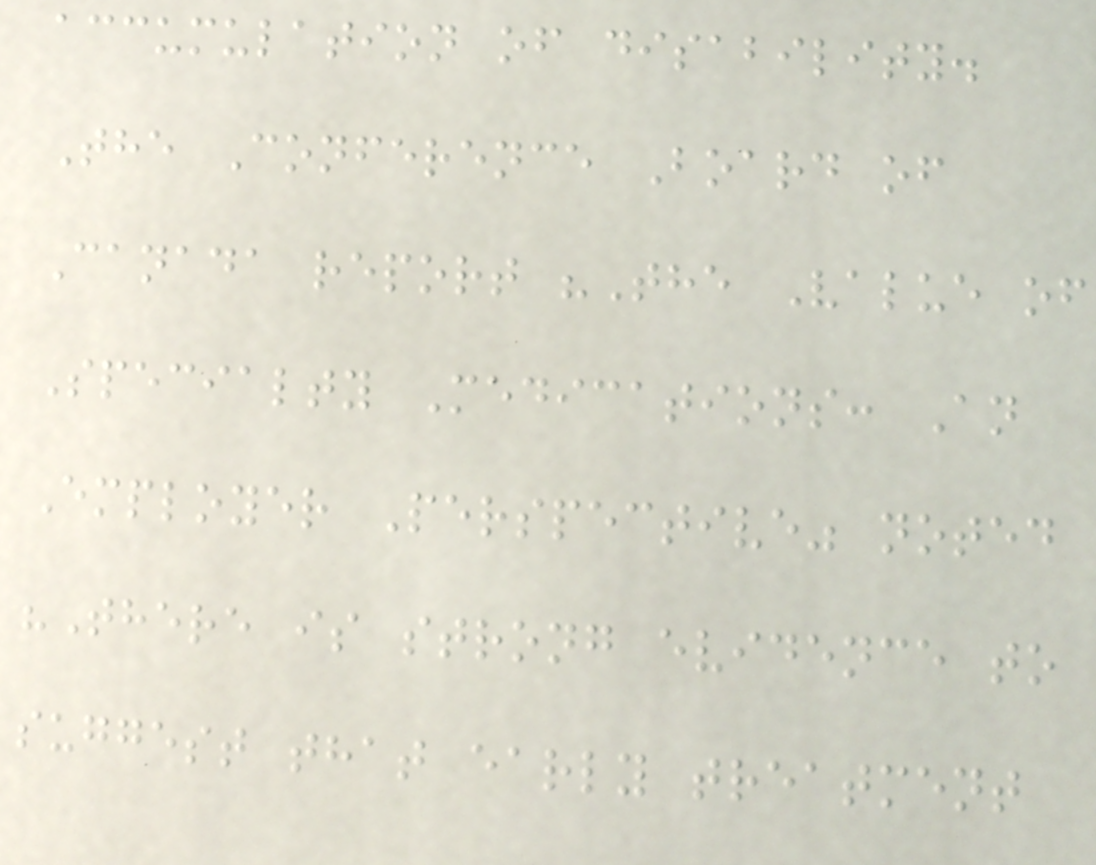accumulation of disability.
The Conference Board of
Canada report "The Value of
Specialty Medications: An
Employer Perspective" noted
"There is strong evidence to
suggest that early treatment
